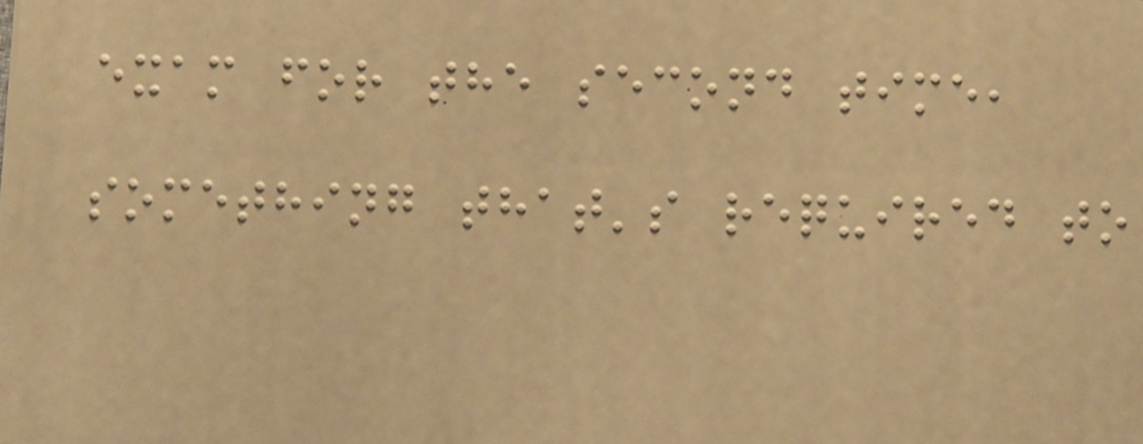exam for the second time,
something that's required to
